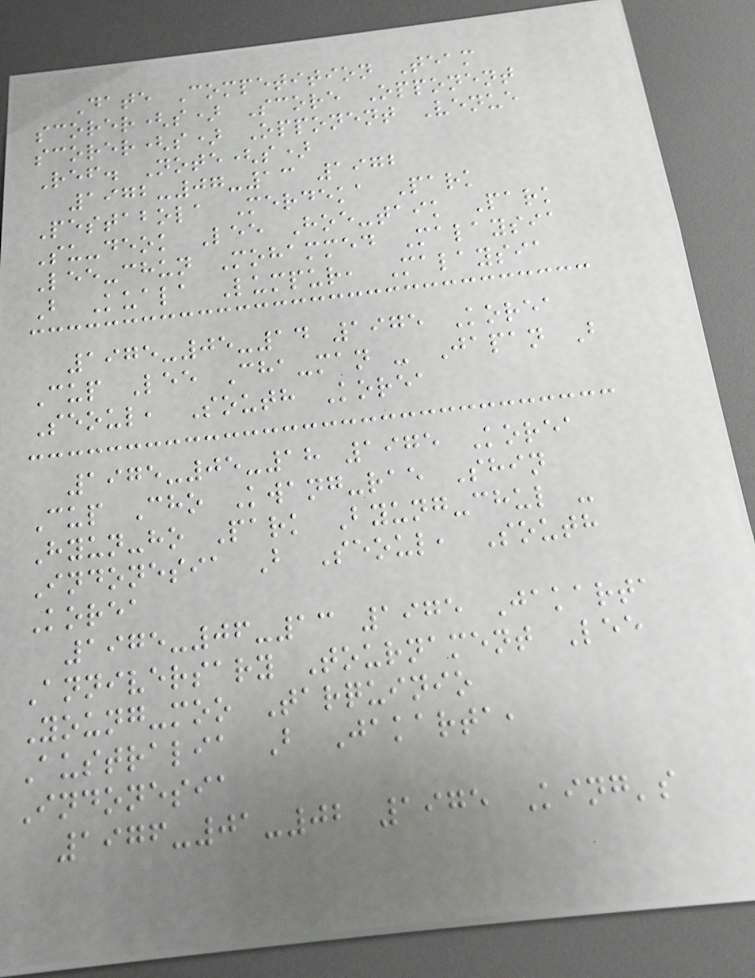Date Competition Team
scorer(s) Score Opponent
scorer(s) Opponent Venue
Ref. Note(s)
1972-07-13 1972
Pestabola Merdeka Park
Su-deok Lee Hoe-taik Park
Lee-chun Mohammed Malaysia
B Kuala Lumpur, Malaysia
1975-05-14 1975 Korea
Cup Lee Cha-man - Japan B
Seoul, South Korea
1975-05-18 1975 Korea
Cup Cho Kwang-rae Shin
Hyun-ho Park Byung-chul -
Indonesia B Seoul, South
Korea
1975-06-13 1975 Jakarta
Anniversary Tournament Lee
Young-moo Tarquinio
Australia B Jakarta,
Indonesia
1976-01-02 1975 King's
